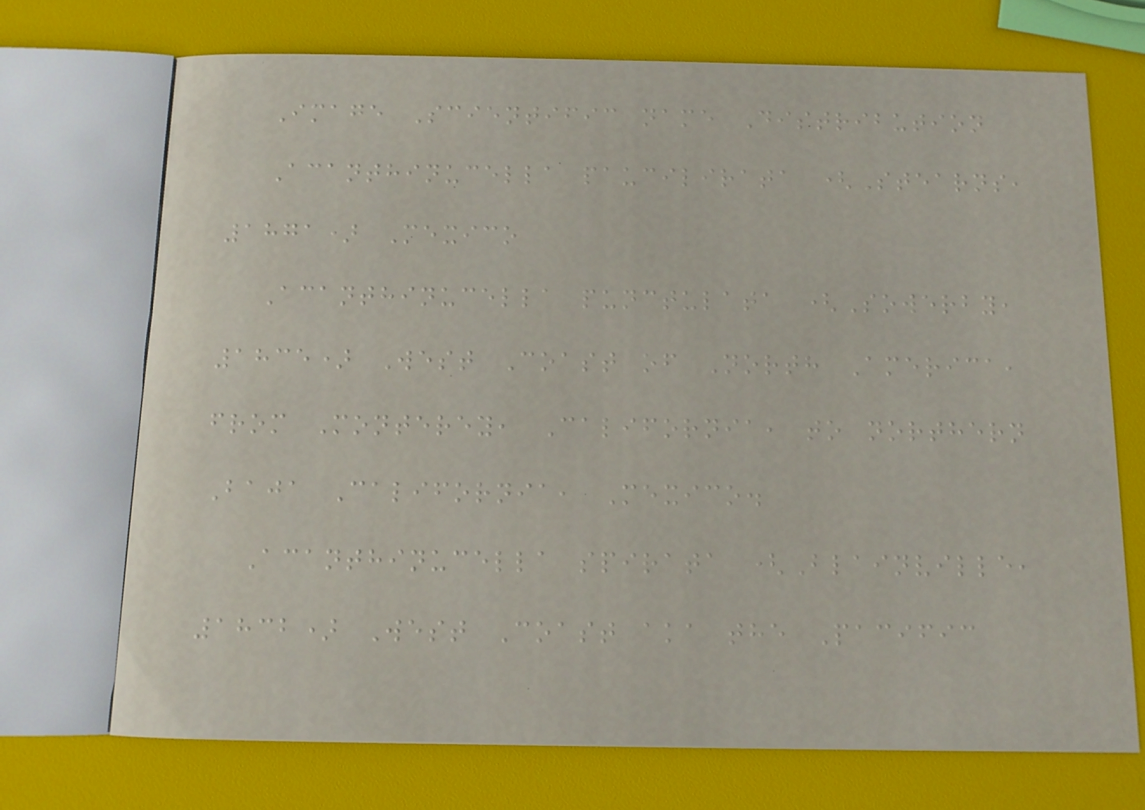Image Scientific name Distribution
Acanthinucella paucilirata (Stearns,
1871) Mexico
Acanthinucella punctulata (Sowerby,
1835) West Coast of North America,
from Monterey, California, to northern
Baja California, Mexico.
Acanthinucella spirata (Blainville,
1832) West Coast aka the Pacific
